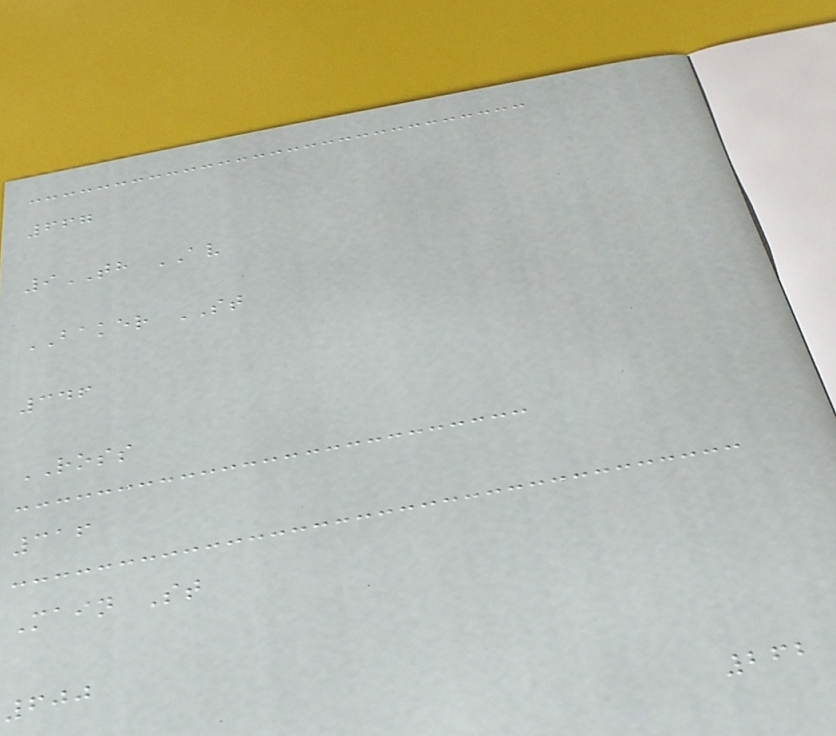667
9TH AV
BAKER ST
346
ROSS
316
Main St
600
262
